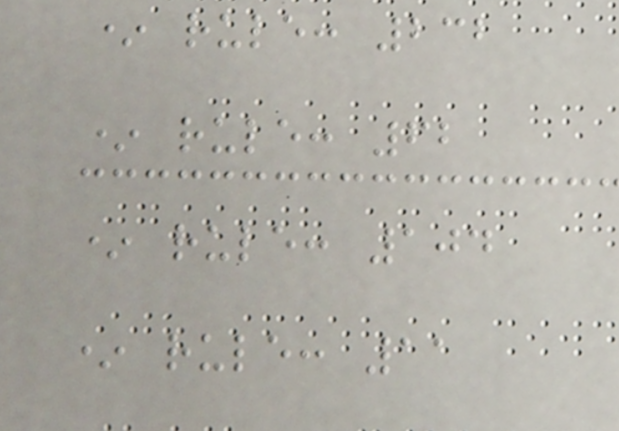* rule: 232
* rule: 62
* rule: 104
* rule: 11
